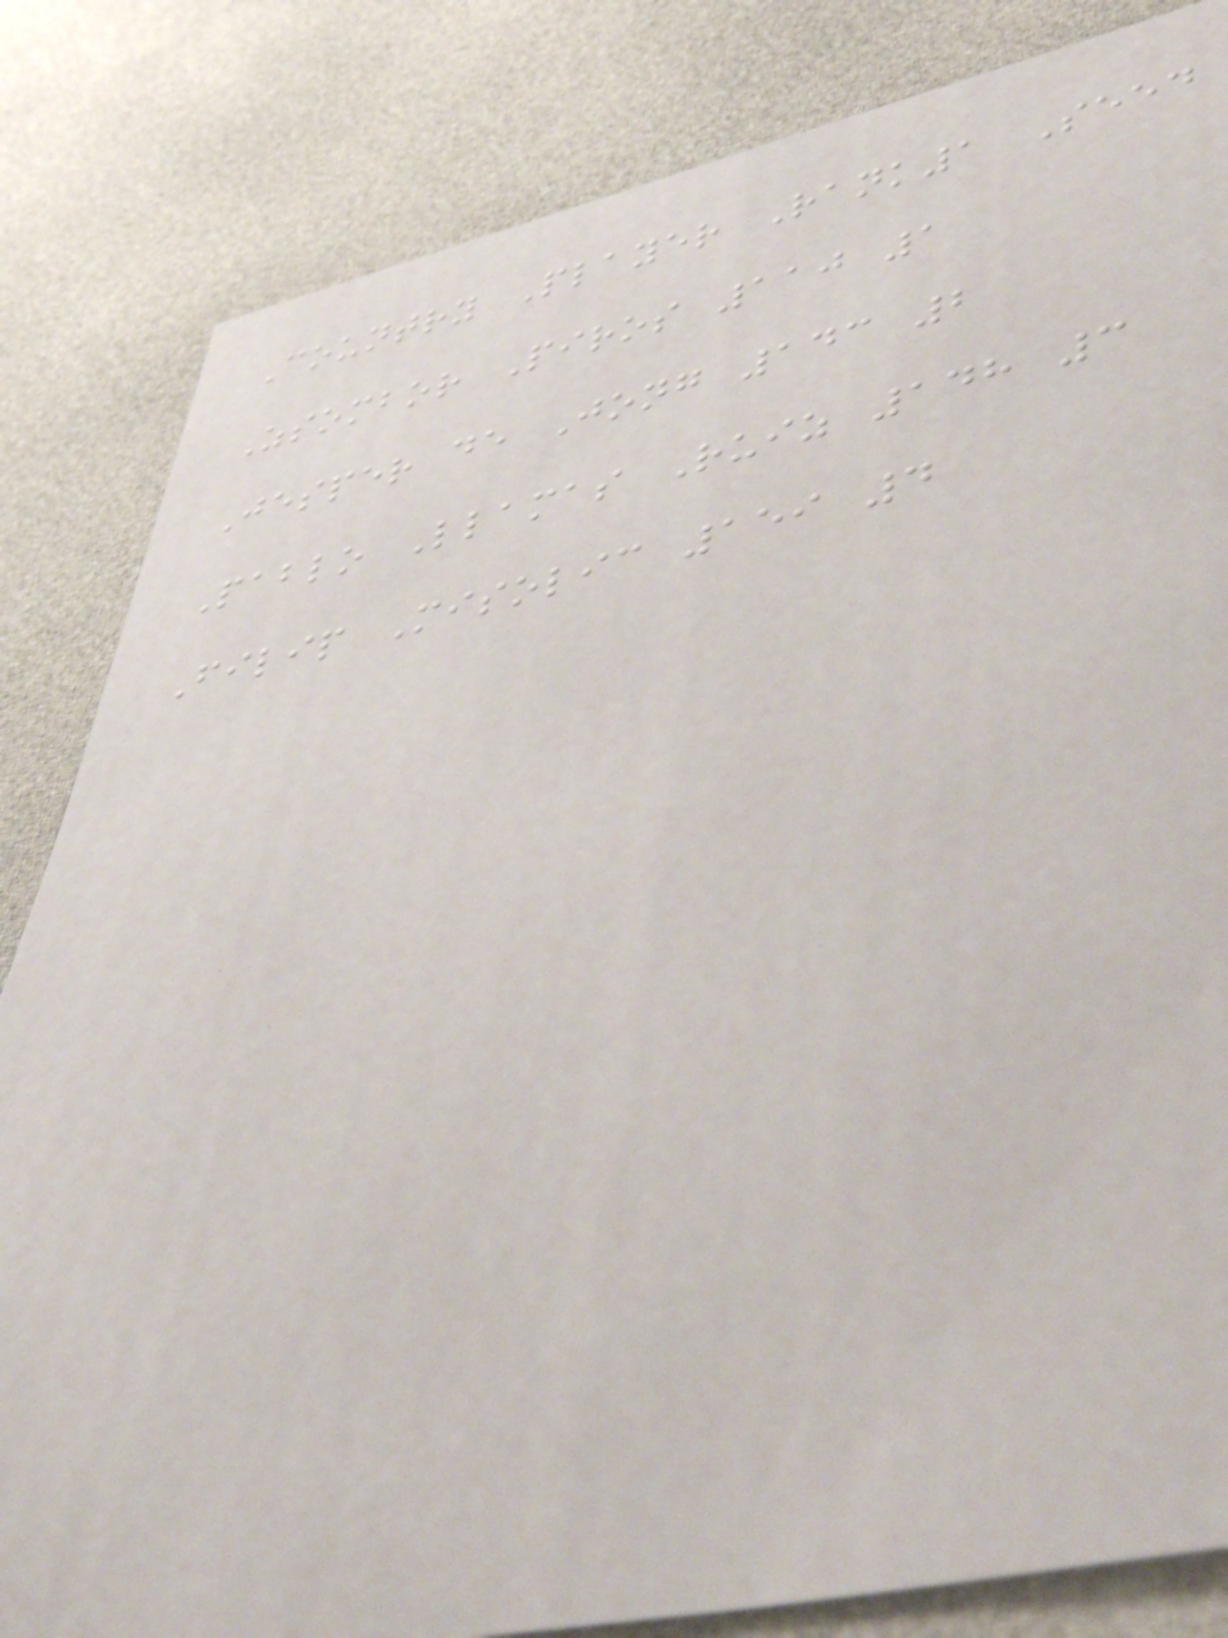Country Player Rank1 Seed
Zsombor Piros 110 1
Jesper de Jong 143 2
Pablo Llamas Ruiz 148 3
Filip Misolic 159 4
